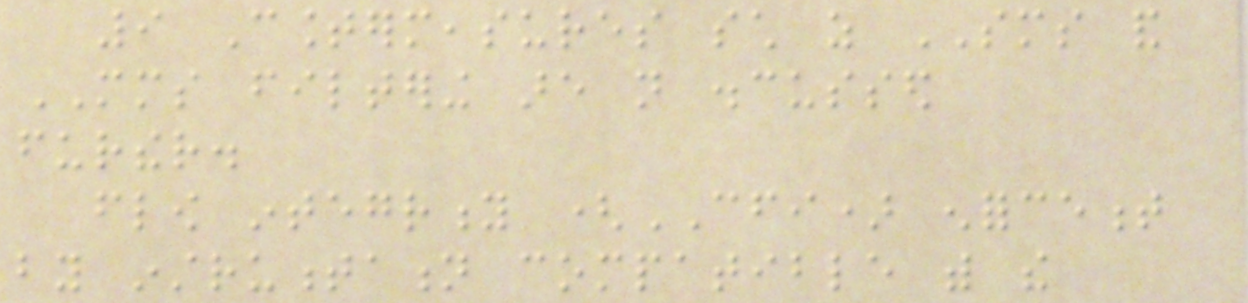9 Countermeasures such as SMS and
MMS filtering are not discussed
further.
flow integrity (CFI) enforcement
by instrumentation compatible with the
